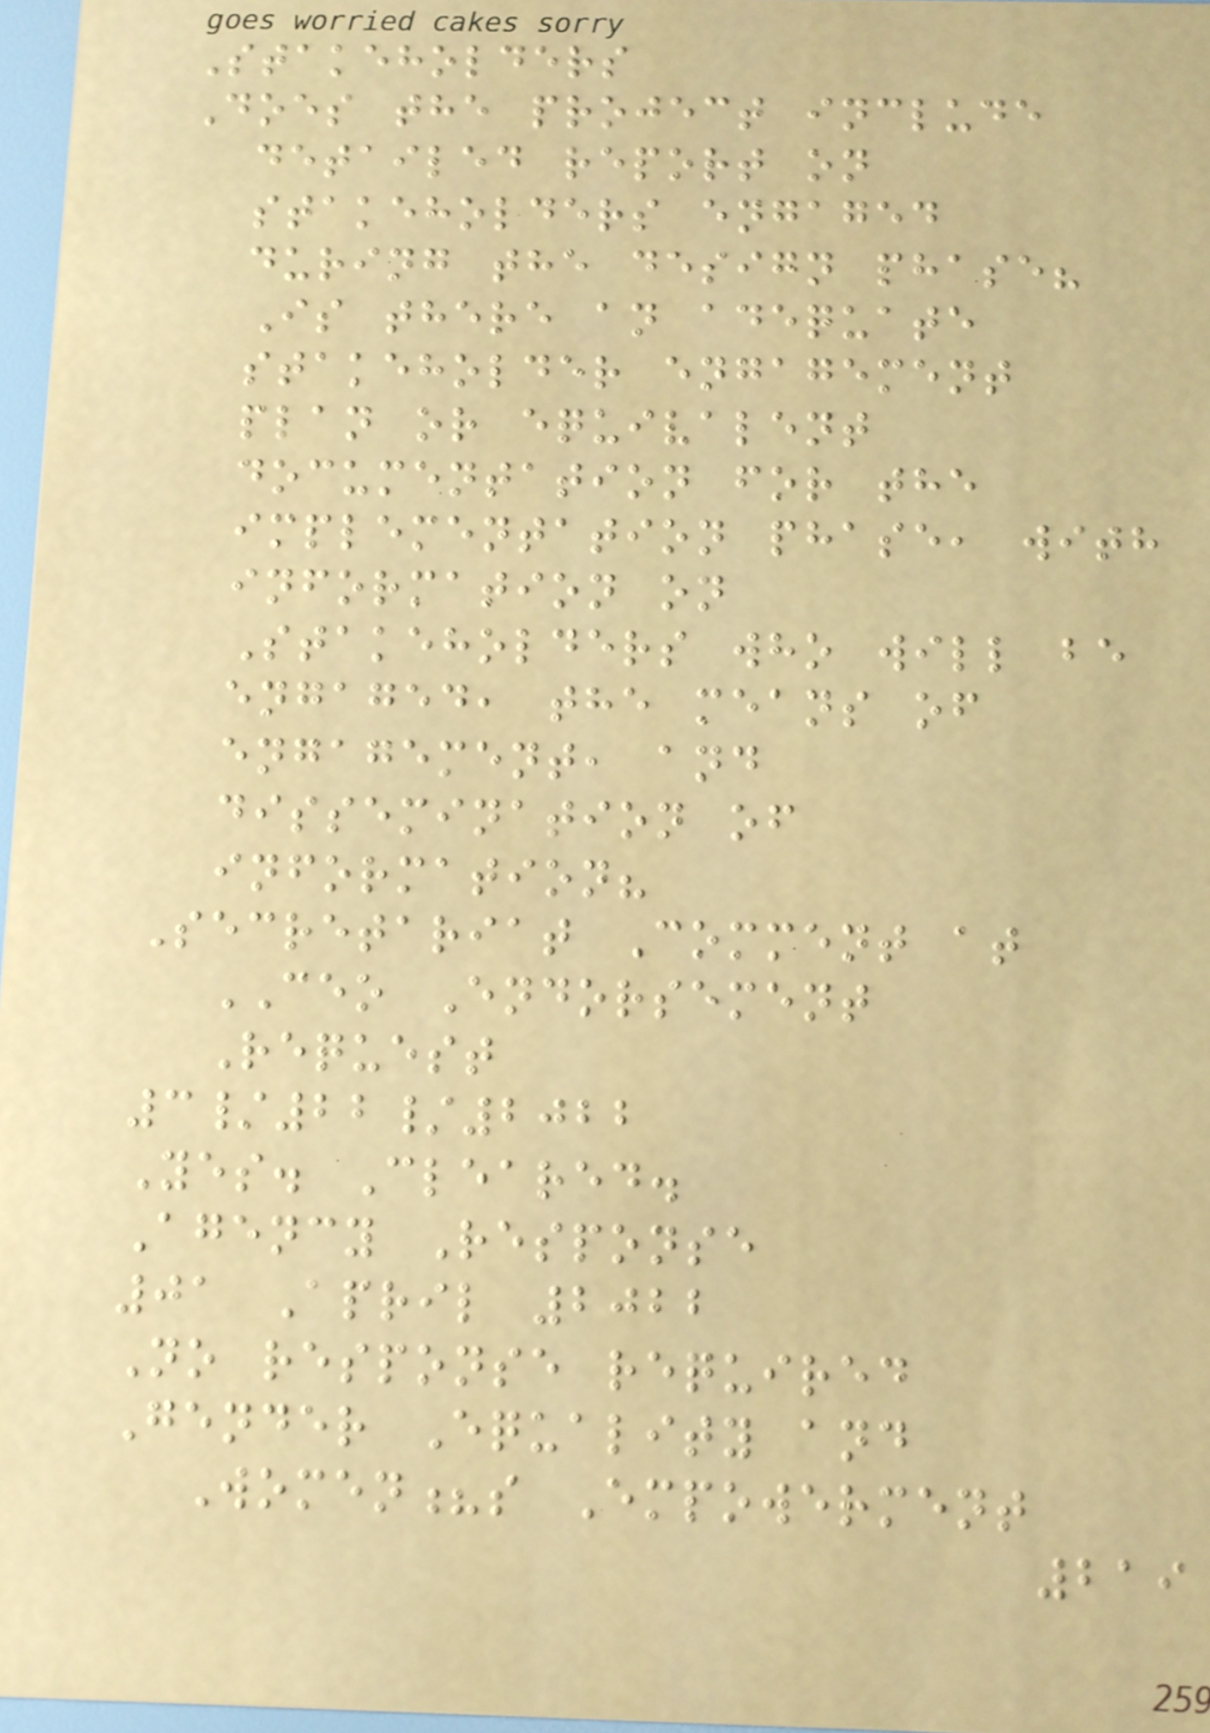Stakeholders
Does the project include
detailed report on
stakeholders engaged
during the design phase?
Is there an adequate
stakeholder engagement
plan or equivalent
documentation for the
implementation phase, with
information on
Stakeholders who will be
engaged, the means of
engagement, and
dissemination of
information?
Secretariat Comment at
CEO Endorsement
Request
3/22/2022
Yes. Cleared.
Agency Response
01 April 2022
No response required
Gender Equality and
Women?s Empowerment
219
